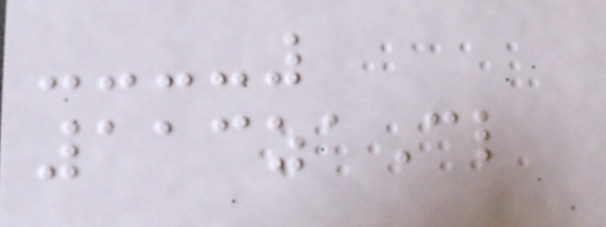113zaCl
